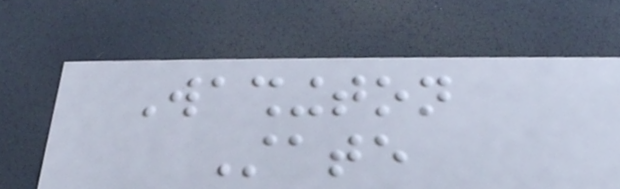Washington
State
